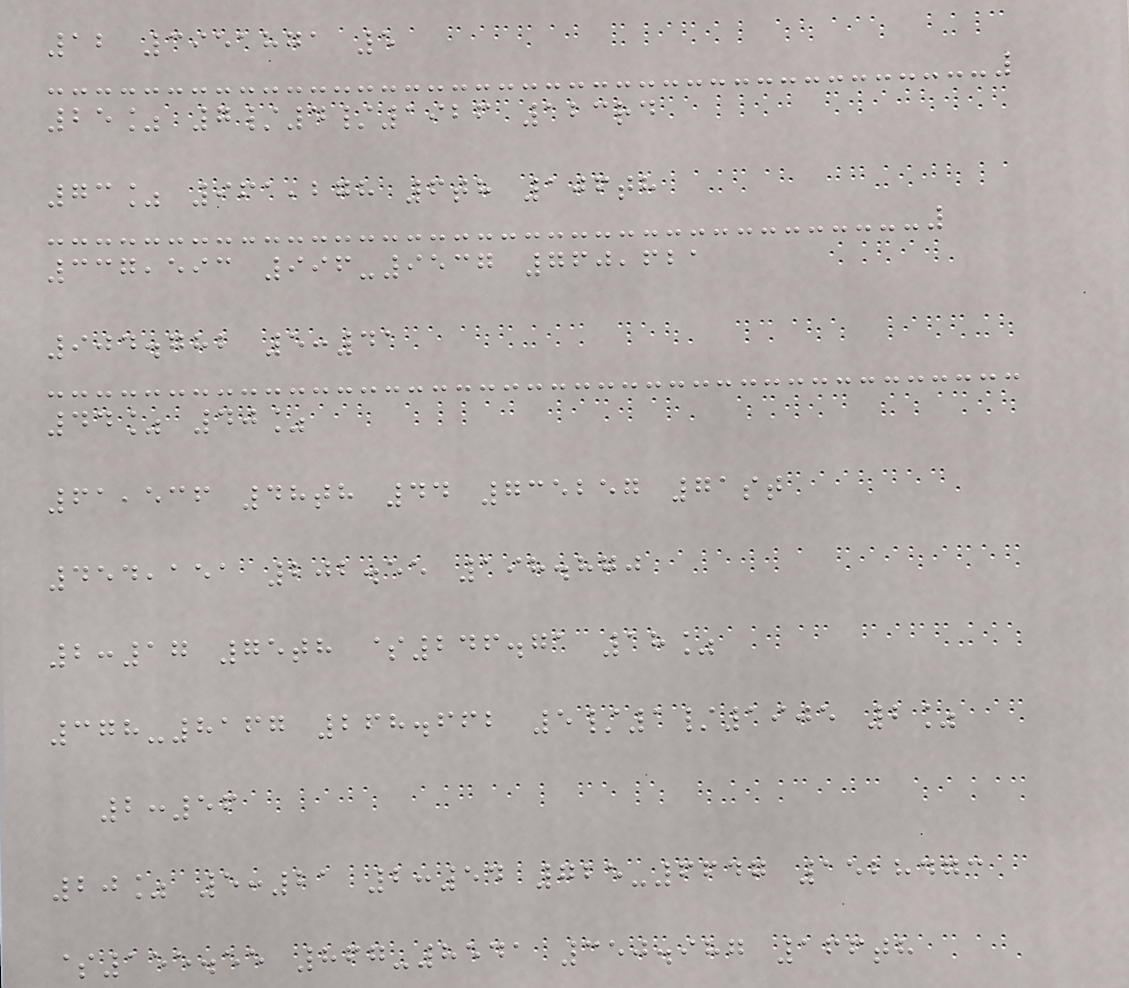12 3951871 5
25% 7/4/1926 123rd
73% 961,278 6th 106th
337,593 996-9537 760,621
904.782 5:41
44% 40%
61,536 48th 44 735257 71st
454,151 202.55 198.870
2:17 75th $246.71 18%
378-8167 268.662 5/1/1905 2%
2:56
20% 5:21 2:54 725-6647 1528473
$155.55 867-8541 350.987 166th
